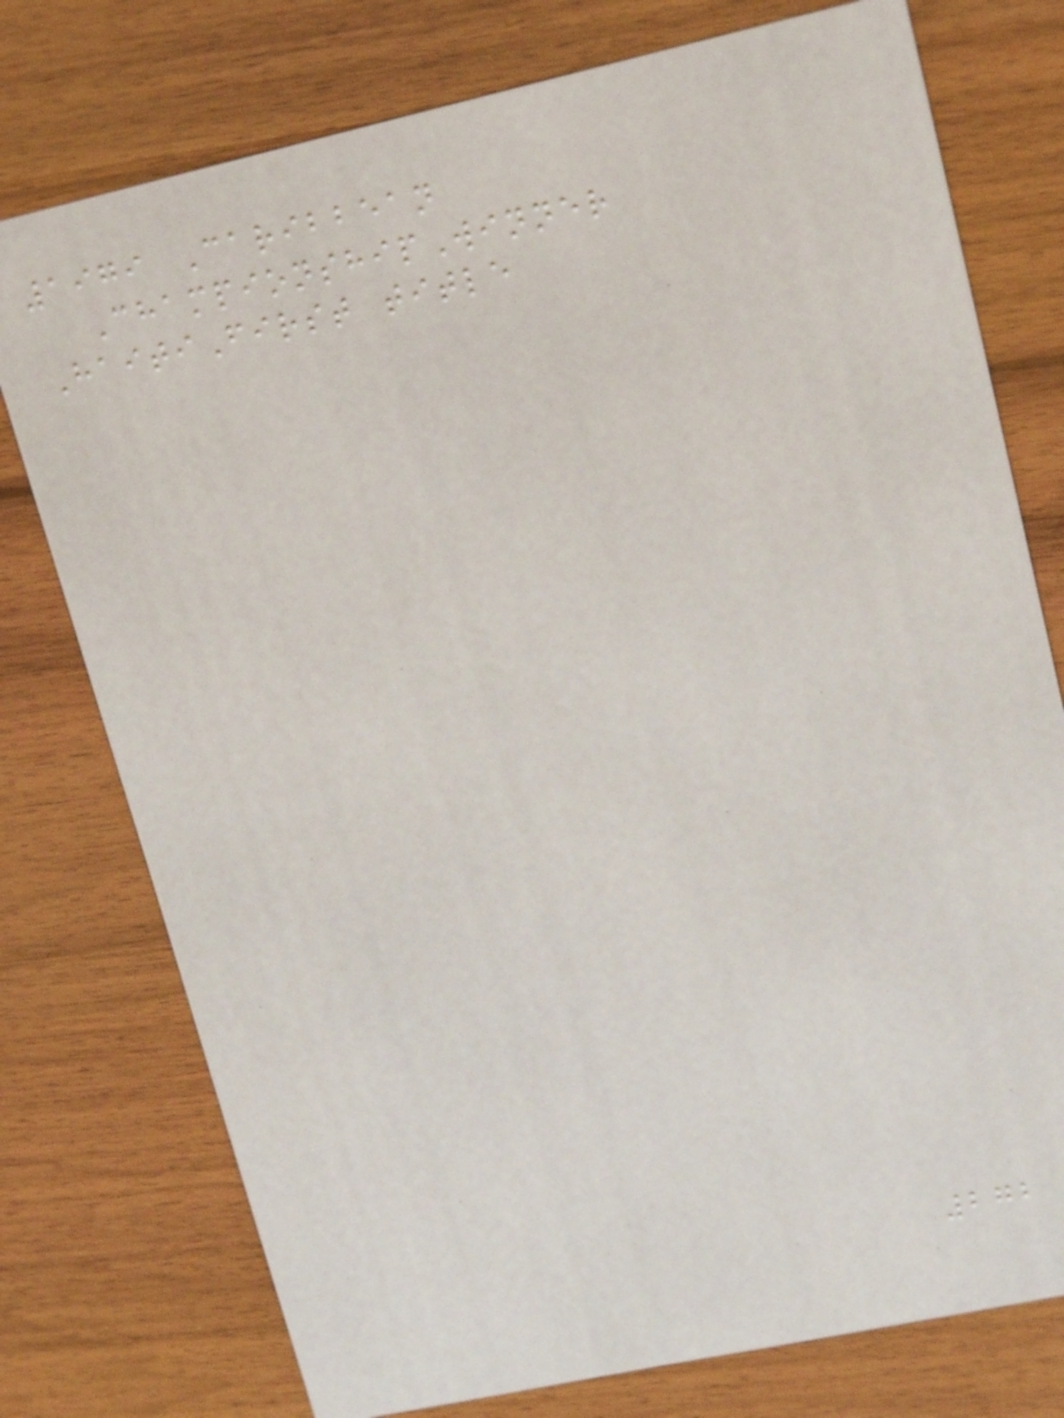1979 Caribbean
ChampionshipWinner
HaitiFirst title
272
